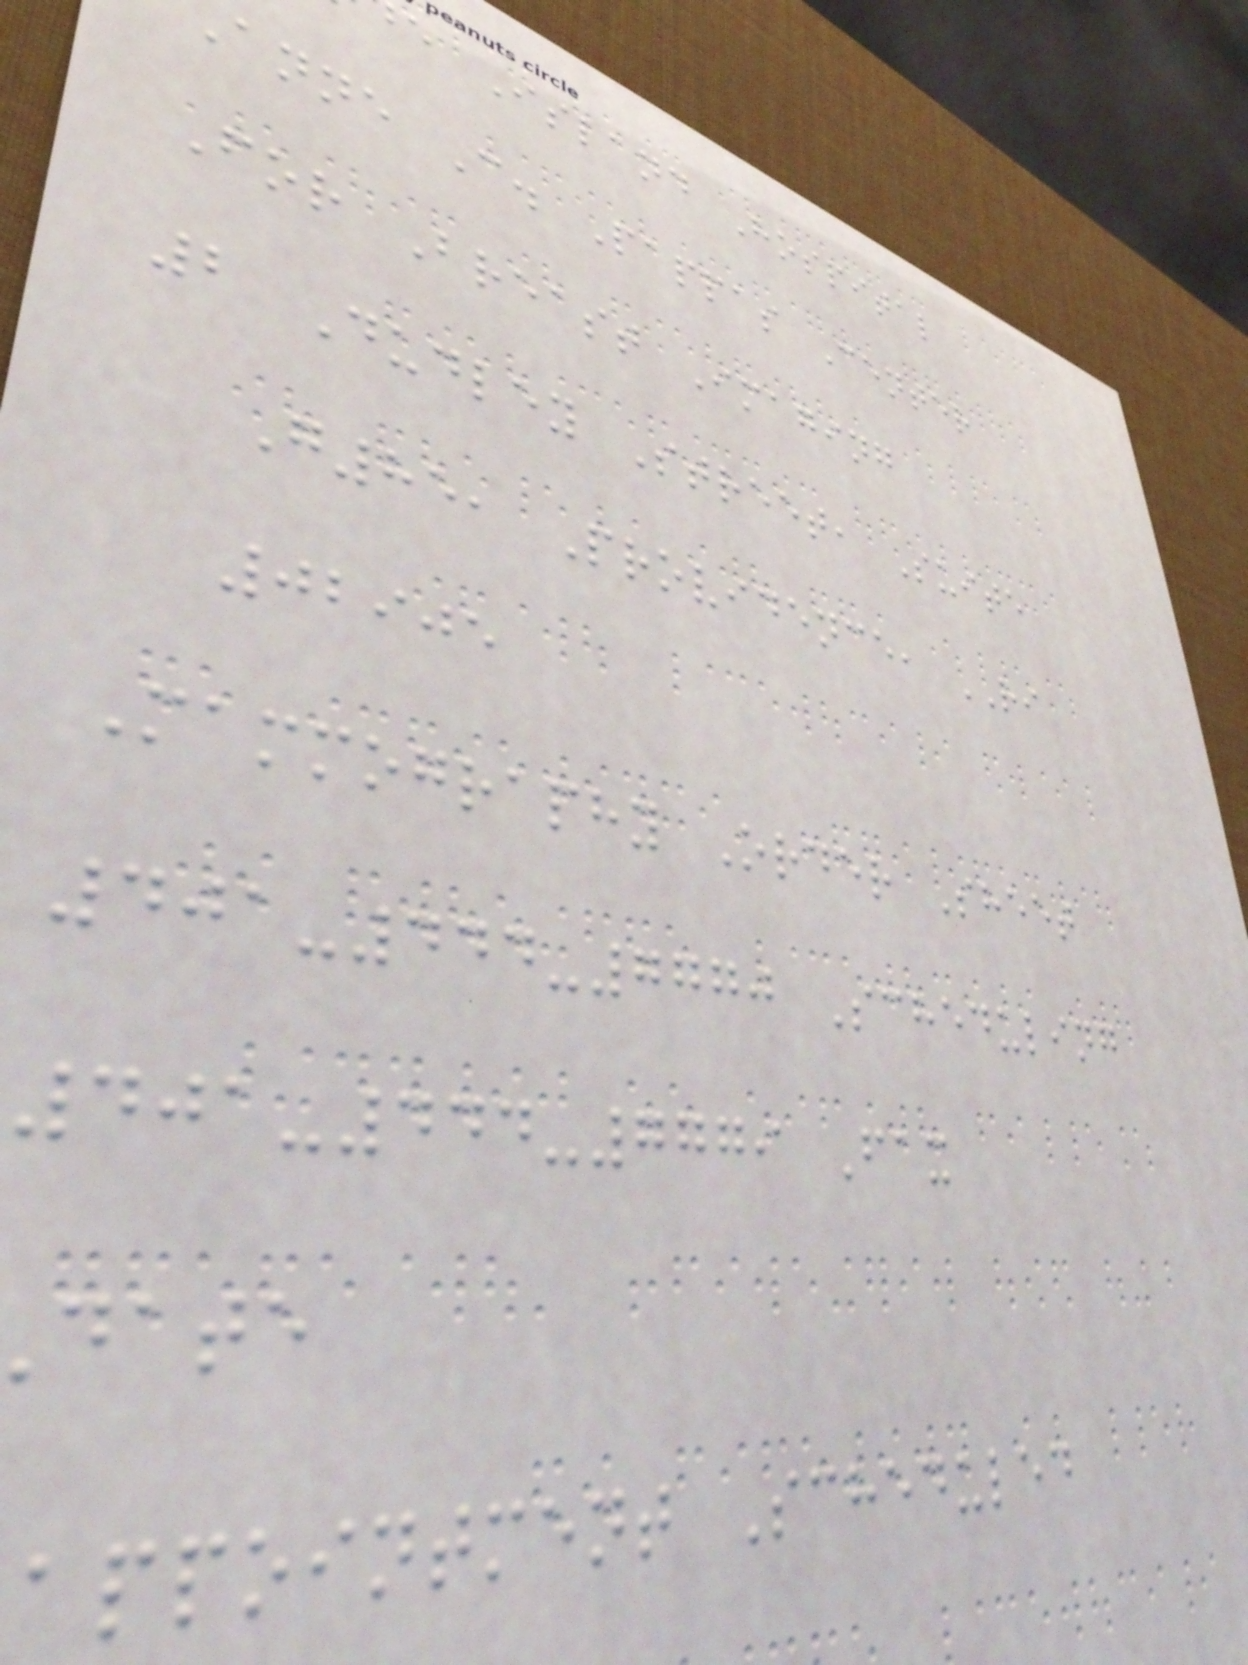e Island Hospital
anne C. Pappas Center
For Breast Imaging
2 Dudley Street, Suite
G85, Providence, RI
02905
Mammography Order Sheet
401-444-7770 Scheduling
401-444-7779 Fax
date
appointment Scheduled
